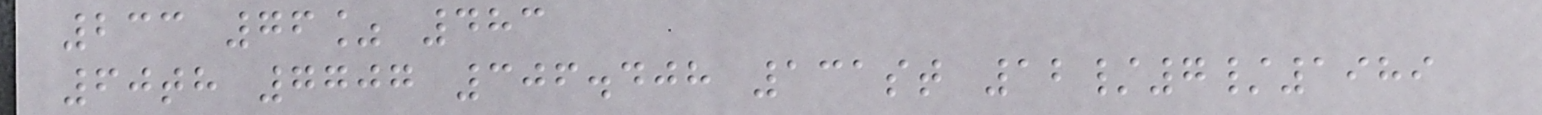233 76% 483
60th 7707 306.408 131st 12/7/1989
